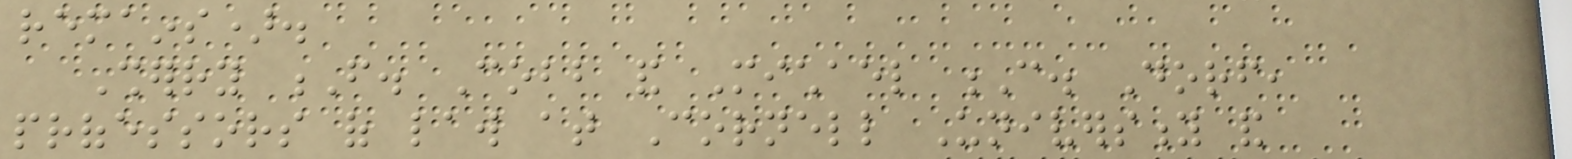remains).
Sherry F. Cobb and Michael C. Dorf,
professors of law at Cornell University and
